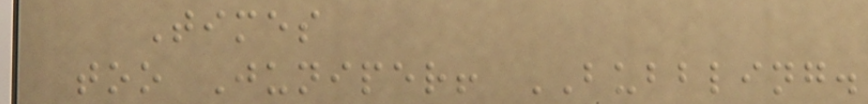Times
too Juniper! BUBBLING.
